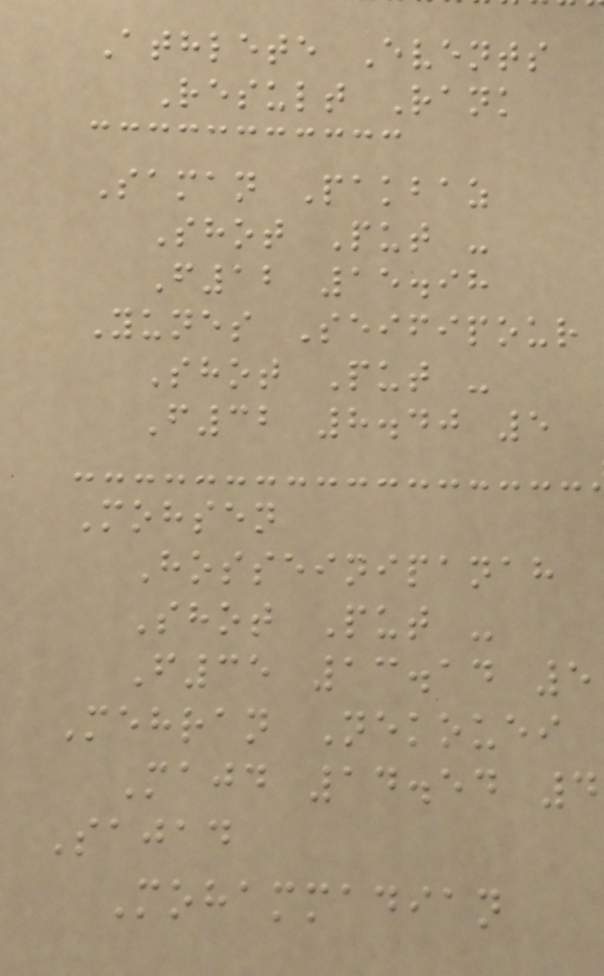Athlete Events
Result Rank
Saman Pakbaz
Shot Put -
F12 15.98
Yunes Seifipour
Shot Put -
F32 8.40 5
Mohsen
Hosseinipanah
Shot Put -
F35 13.14 5
Mehran Nekouei
Majd 14.54 4
Sajad
Mohammadian
